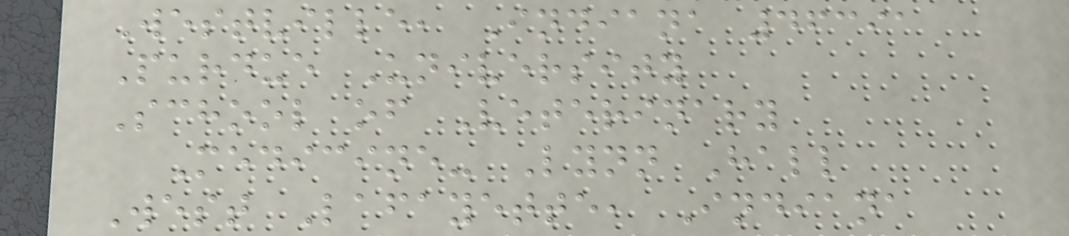Westville, Indiana 46391
Purdue University
School of Veterinary
Medicine- Lynn Hall
West Lafayette, Indiana
